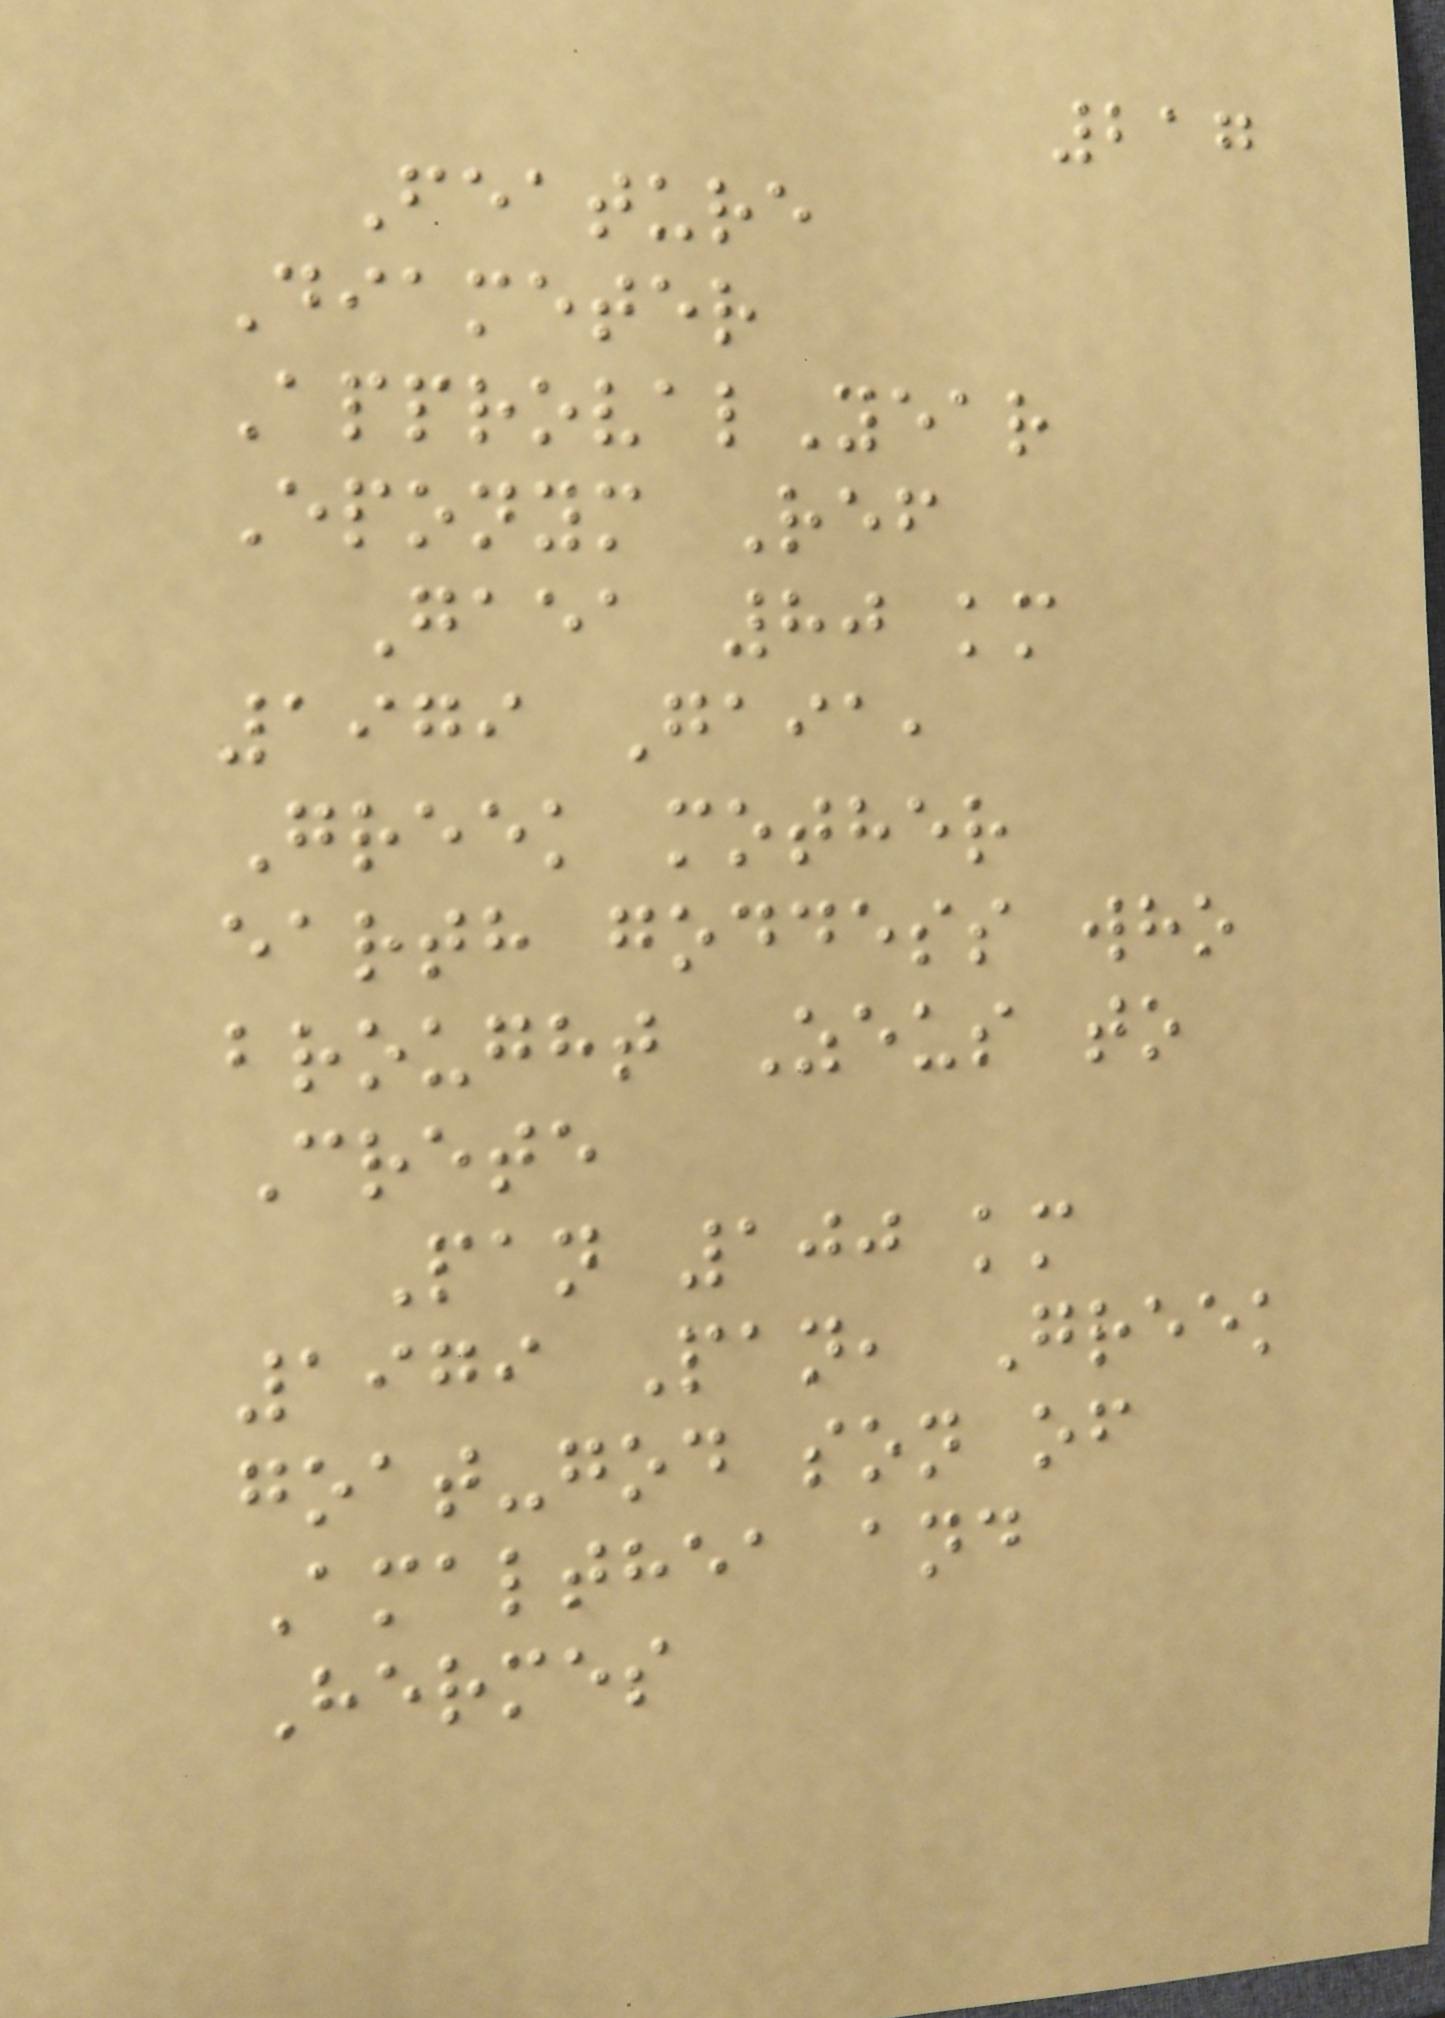217
Feature
Diameter
ApprovalYear
Eponym Ref
Gaea 80 km
1979 Gaia,
Greek mother
earth goddess who
brought Zeus to
Crete
Pan 100 km
1979 Pan, Greek
goat-god son of
Amalthea and
Hermes
